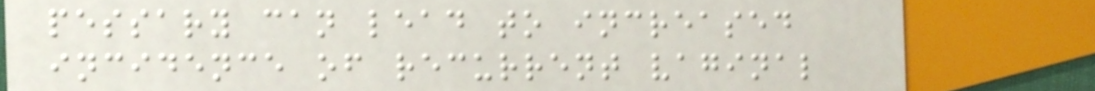pessary can lead to increased
incidence of recurrent vaginal
